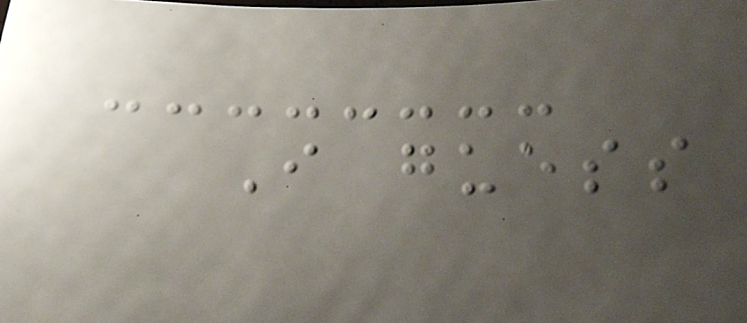I guess
